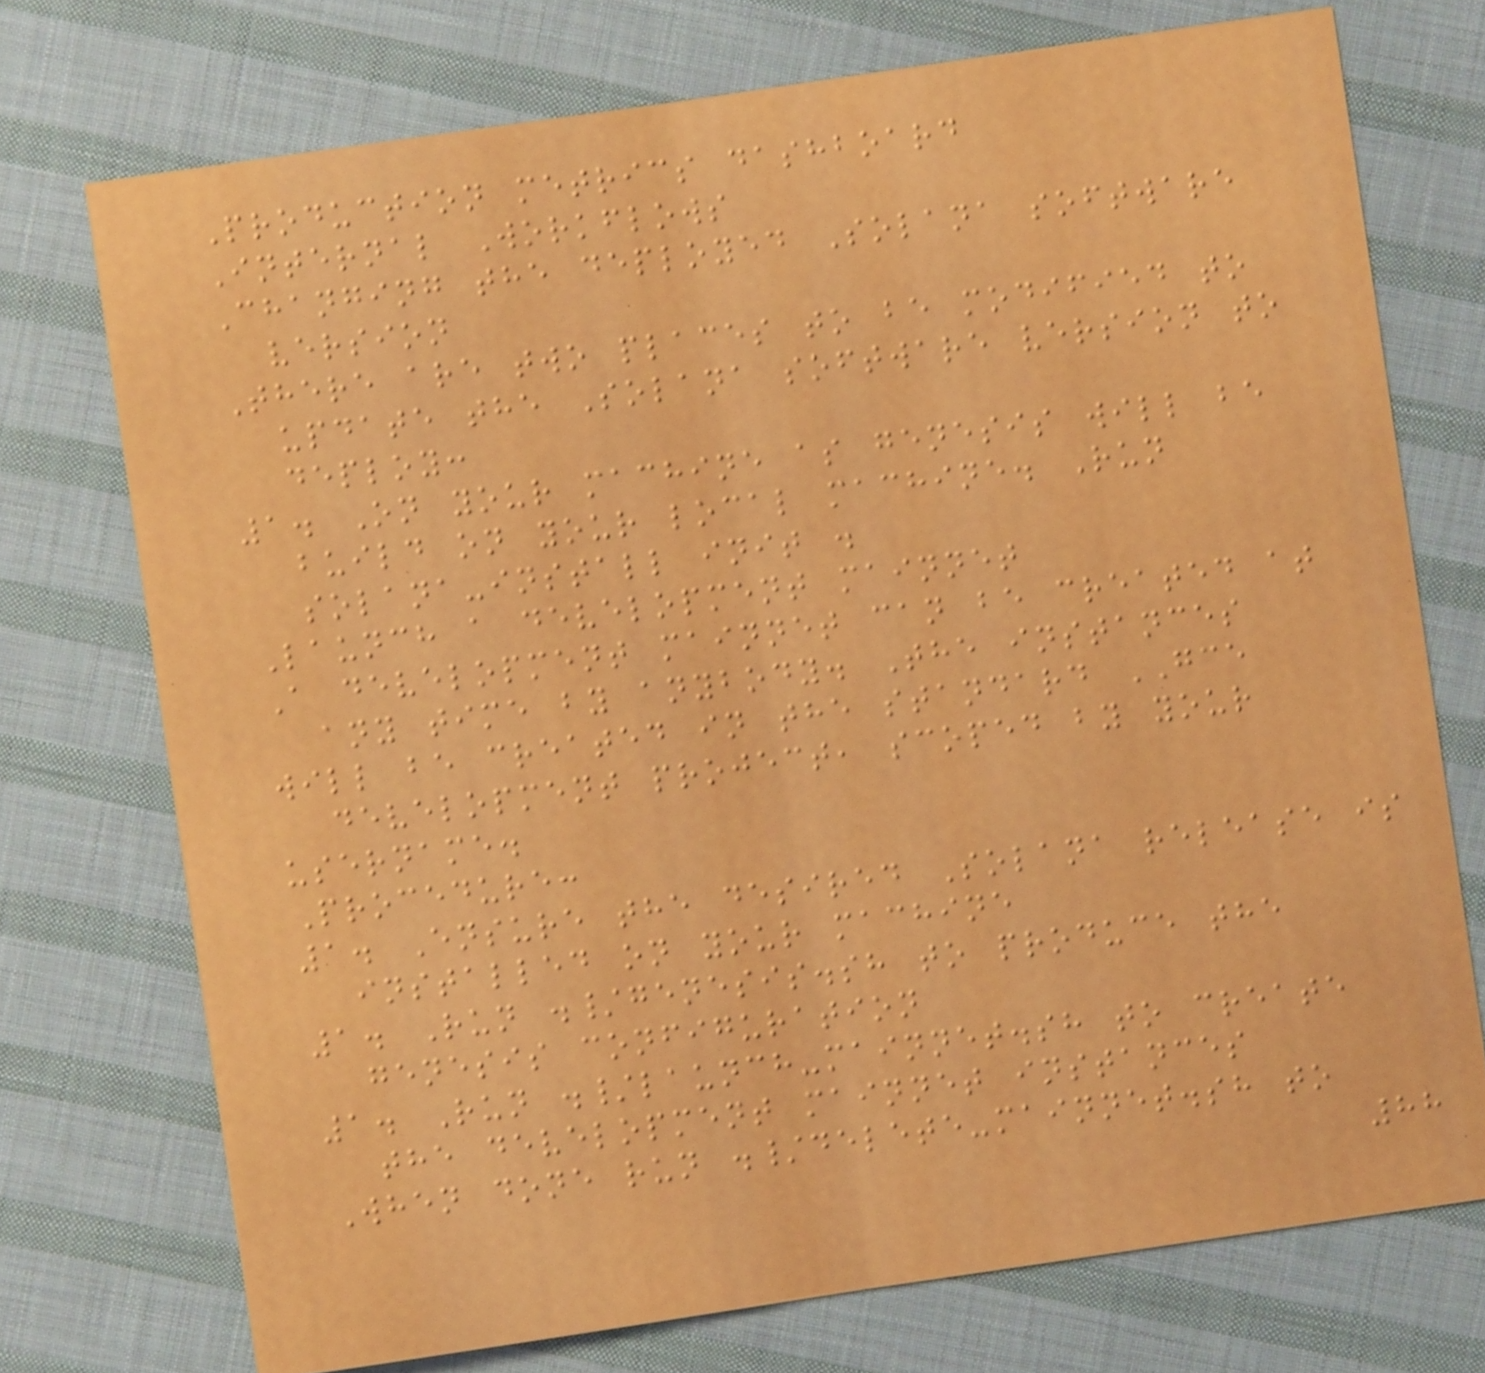Production metrics dashboard
Internal Workflows
Changing the deployed Solana software
version
There are two places to be modified to
update the Solana software version to
deploy:
1. On your machine as genesis will be
build on your local machine. Run
solana-install init .
Launch a development mainnet
A development mainnet can be created at
any time by anybody. The instances
will be created in the standard GCE
development project, scoped by your
username.
Procedure:
1. Ensure the desired Solana release is
installed on your machine
1. Run ./genesis.sh to produce the
genesis configuration
1. Run ./launch-mainnet.sh to create
the development mainnet instances
When done run ./delete-mainnet.sh to
88
